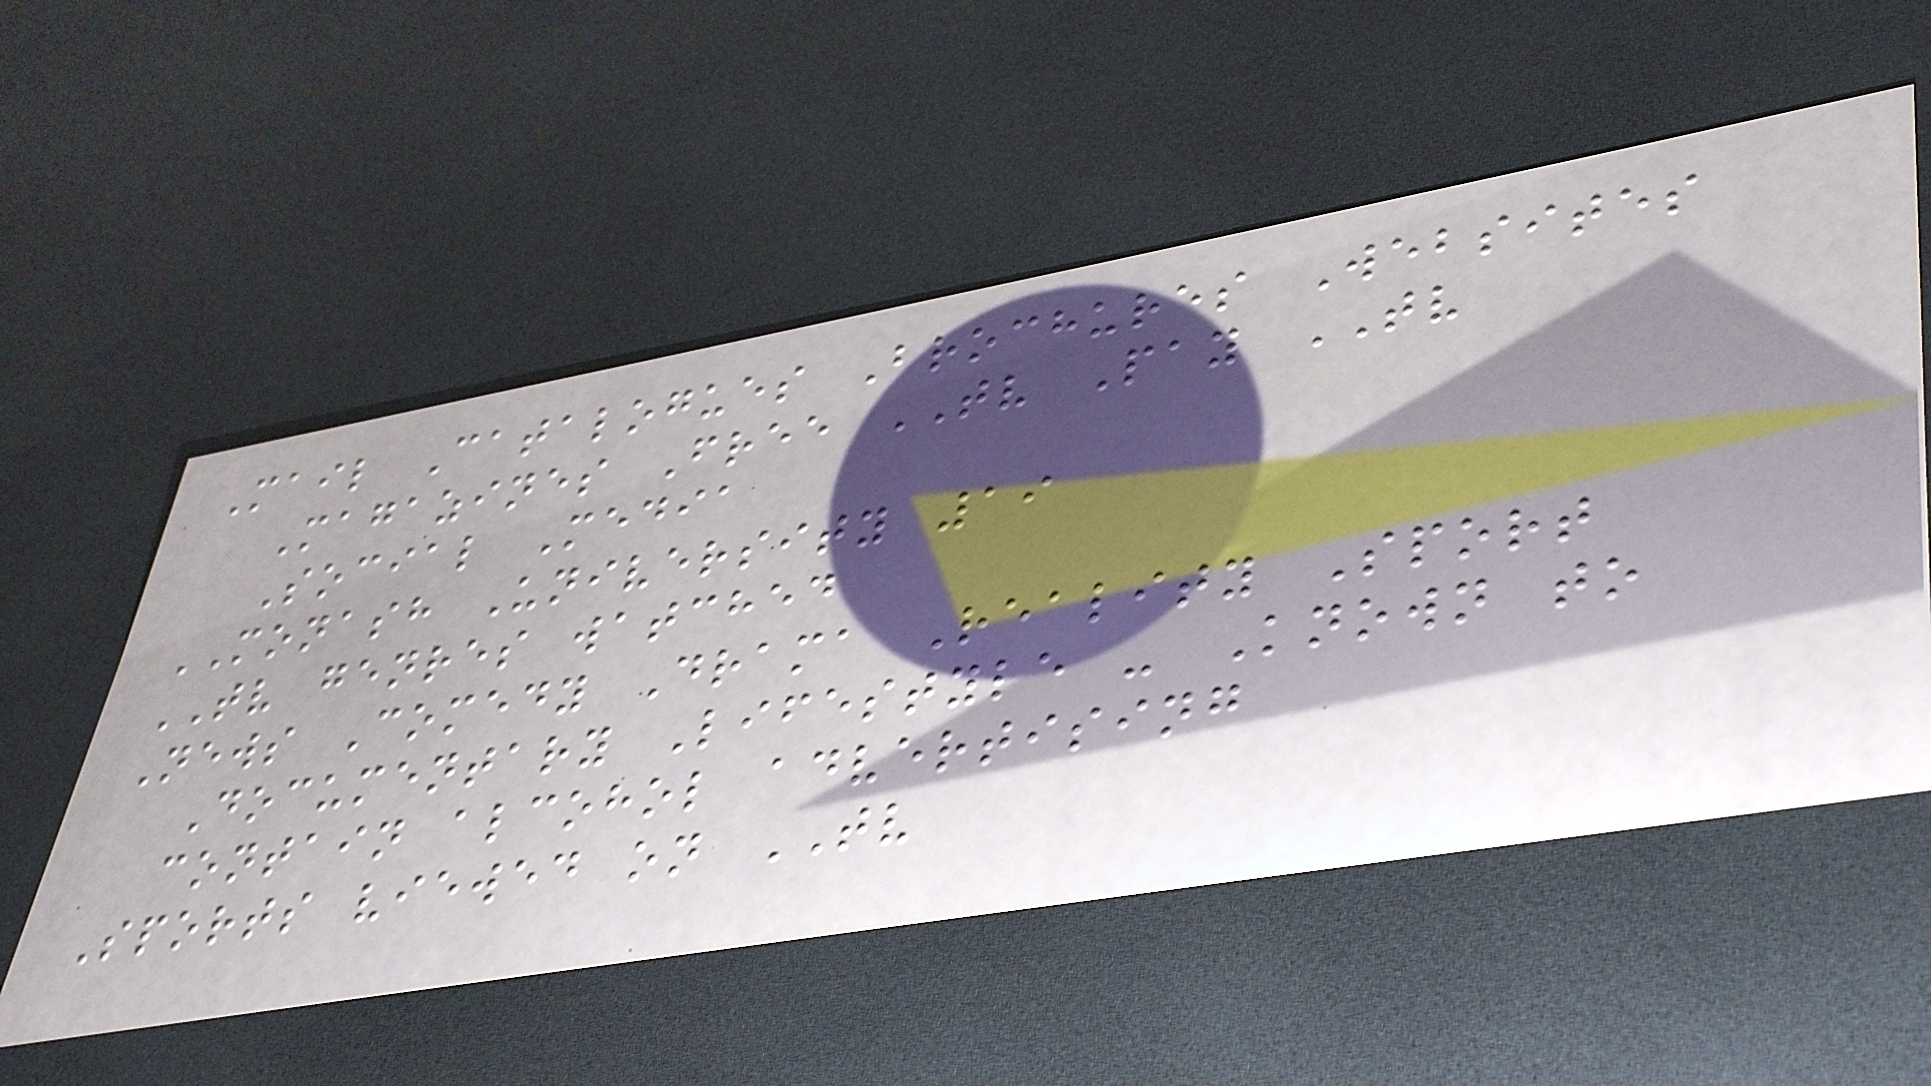Mail Catalogues Brochures Websites
Magazines Free TV Pay TV
Social Media
MONASH University 19
TV genres watched
News Comedy Drama Reality Sport
Documentary Lifestyle - Known to
contain alcohol advertising
Sports viewed on TV
